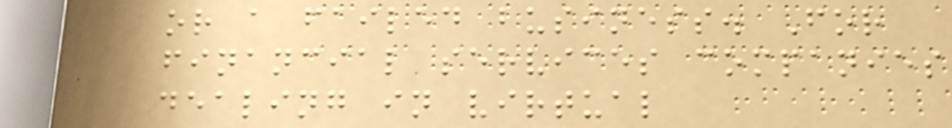or a failed business. For
financial services companies
dealing in virtual
